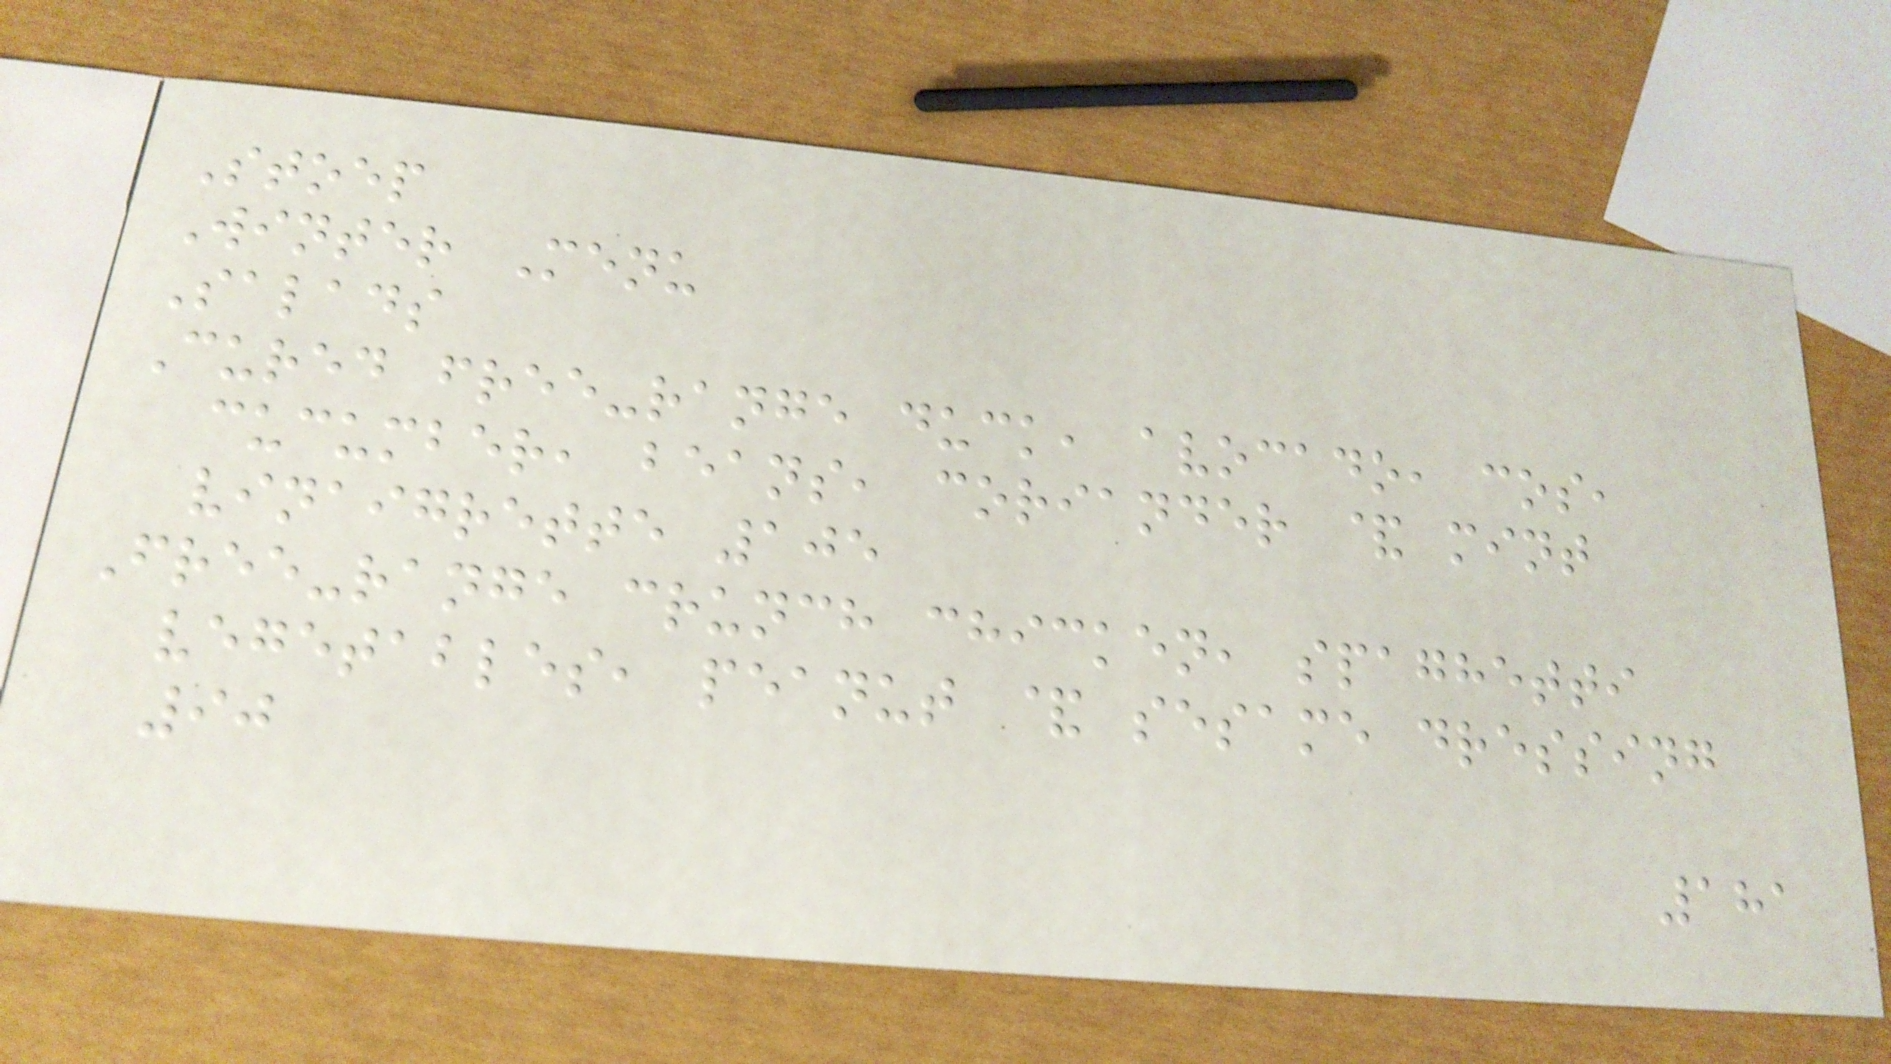Stoep
Winter Menu
Salads
Cured free-range duck, avocado, cos,
cucumber, beans, coriander & mint
vinaigrette 105
Free-range crunch chicken, spaghetti
vegetables, peanut & sesame dressing
90
181
